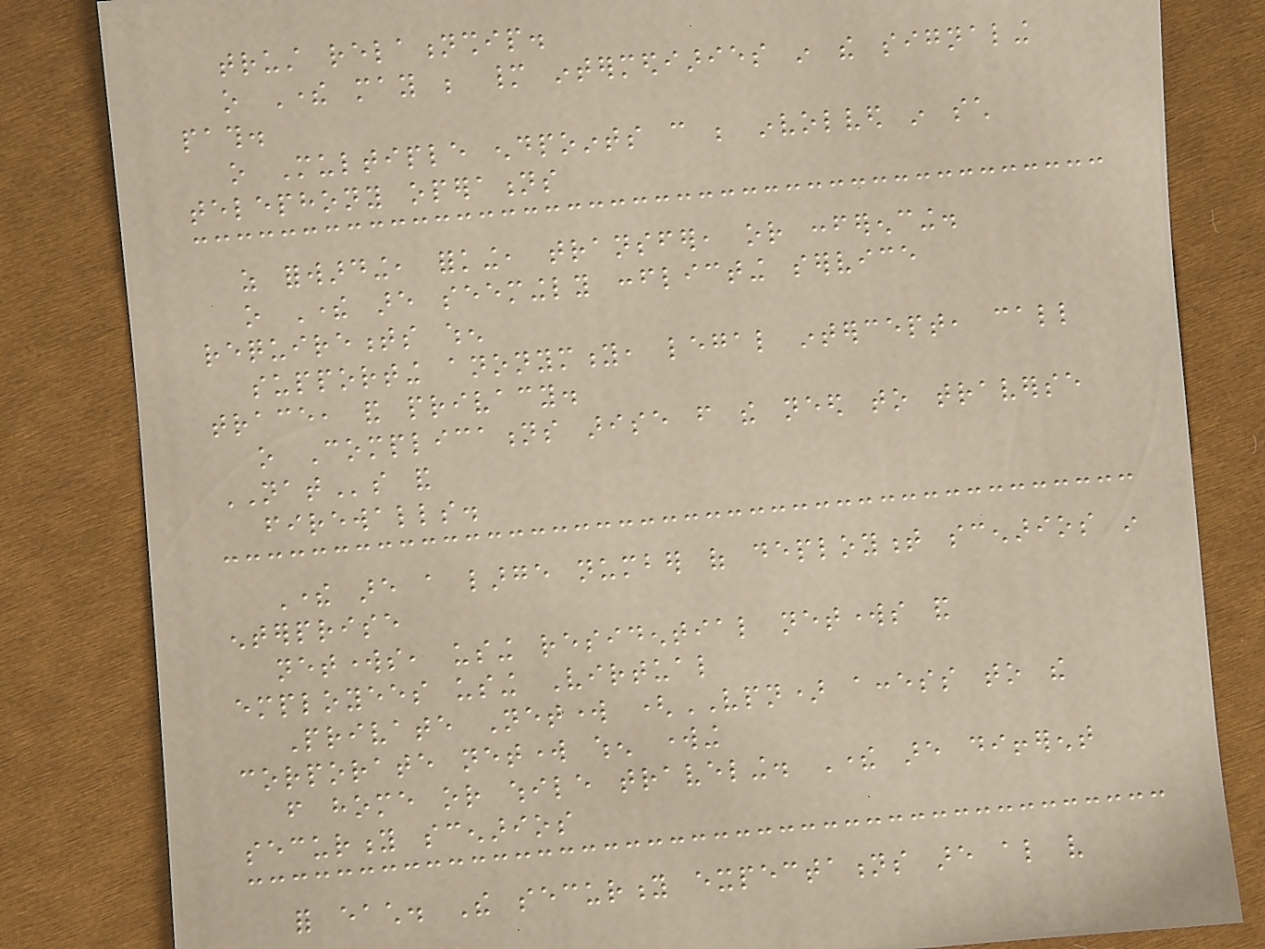trust relationship.
o There may be many intermediaries in the signaling
path.
o Multiple endpoints can be involved in such
telephony operations
as forwarding, forking, transfer, or conferencing.
o There are seemingly conflicting service
requirements when
supporting anonymity, legal intercept, call
trace, and privacy.
o Complications arise from the need to traverse
NATs and
firewalls.
There are a large number of deployment scenarios in
enterprise
networks, using residential networks and
employees using Virtual
Private Network (VPN) access to the
corporate network when working
from home or while traveling. There are different
security scenarios
for each. The security expectations are also very
